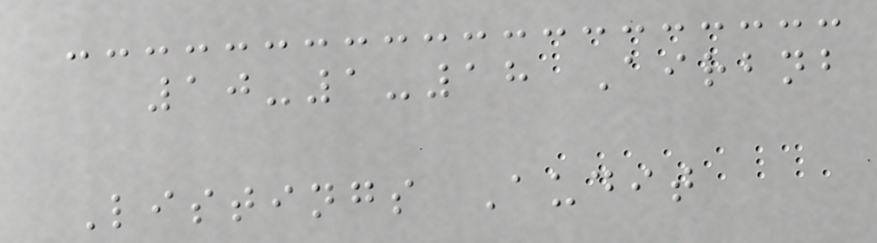10-1-18 Airbnb
Listings Audit
